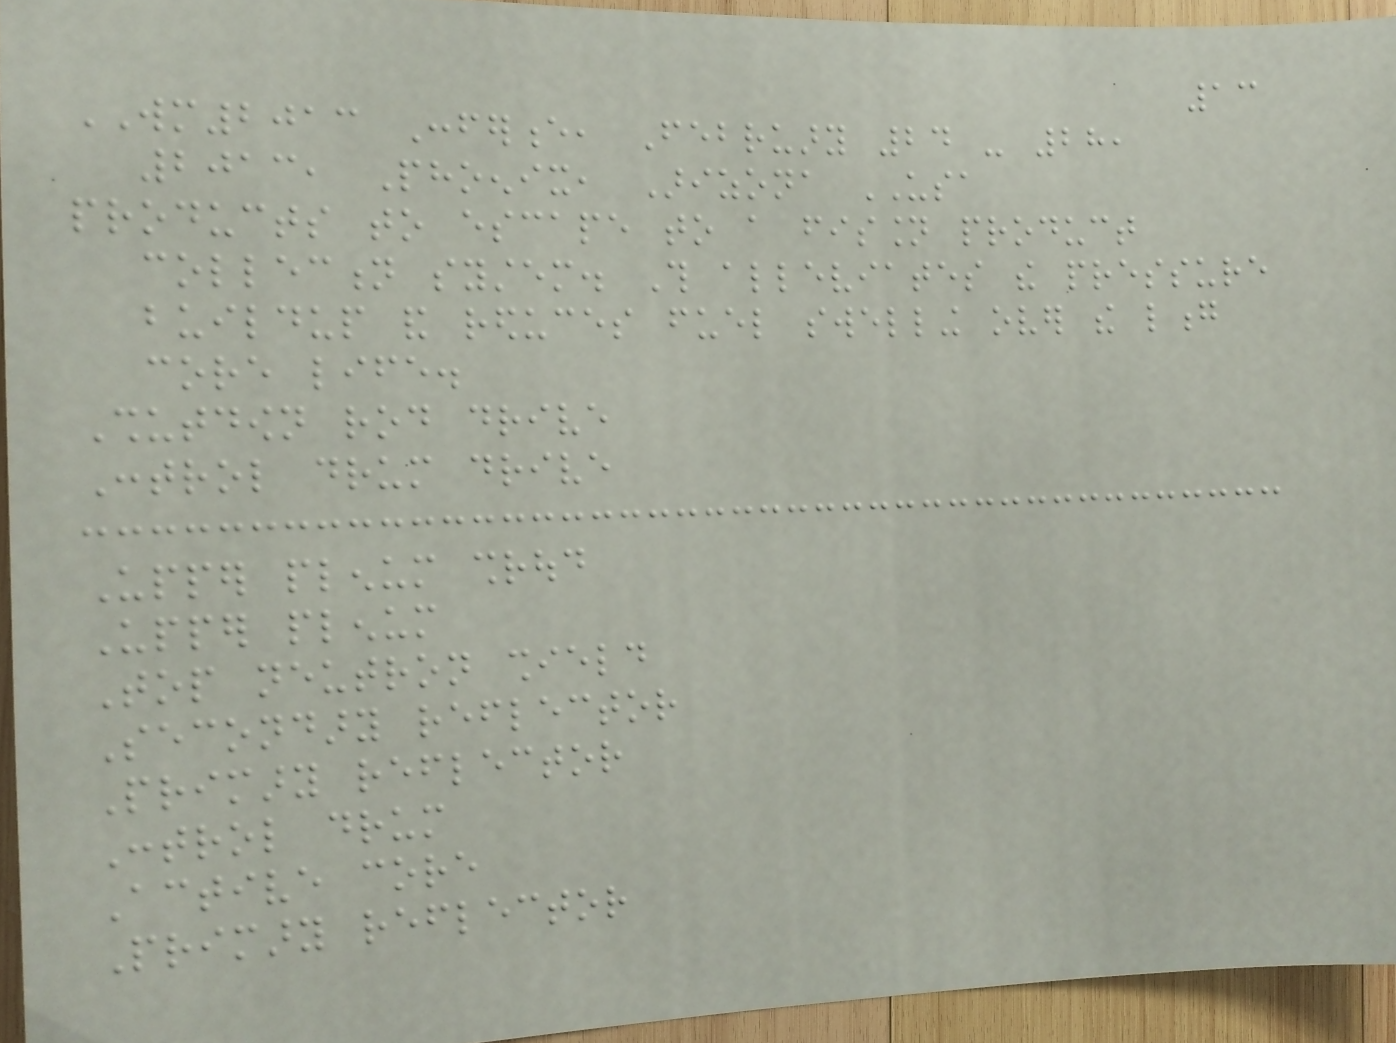13
WM2013 Conference, February 24 - 28,
2013, Phoenix, Arizona USA
products to escape to a fission product
collection system. This alleviates the pressure
buildup and reduces fuel swelling over the long
core life.
Shutdown rod drive
Control drum drive
Upper plenum shroud
Upper plenum
Top neutron shield
Secondary reflector
Primary reflector
Control drum
Active core
Primary reflector
